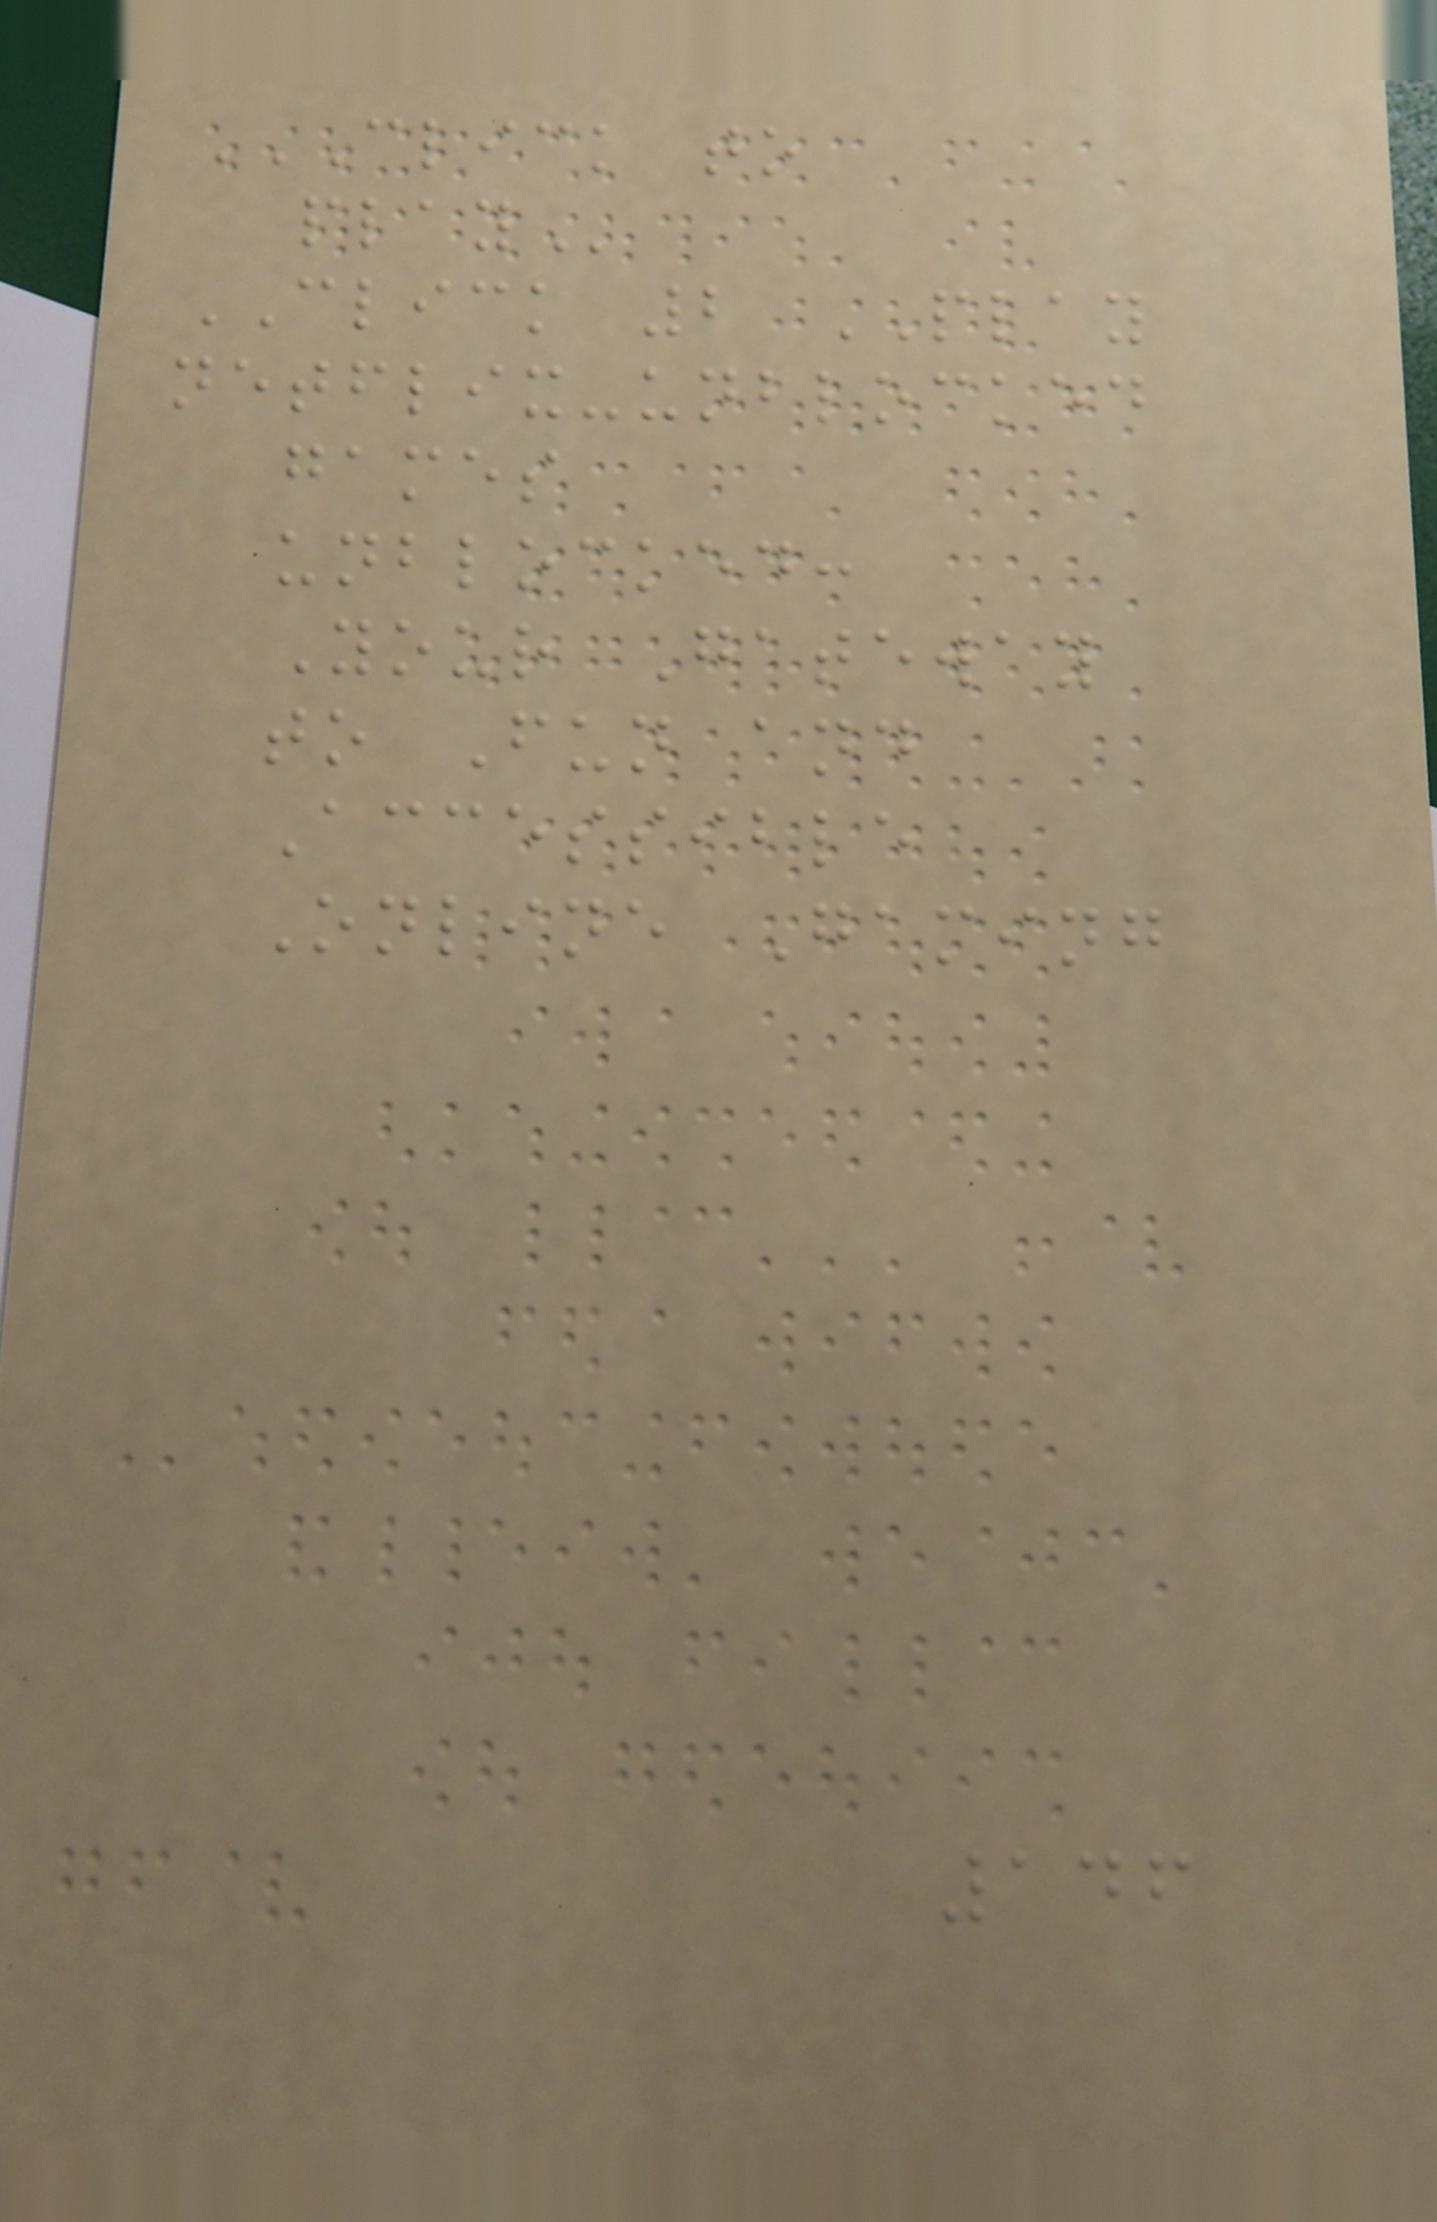CLICK TO
PLAY
CLICK 2 PLAY
netflix-unblocked
games
unblocked:
Your Gateway
to Fun and
Accessible
Online Gaming
146
